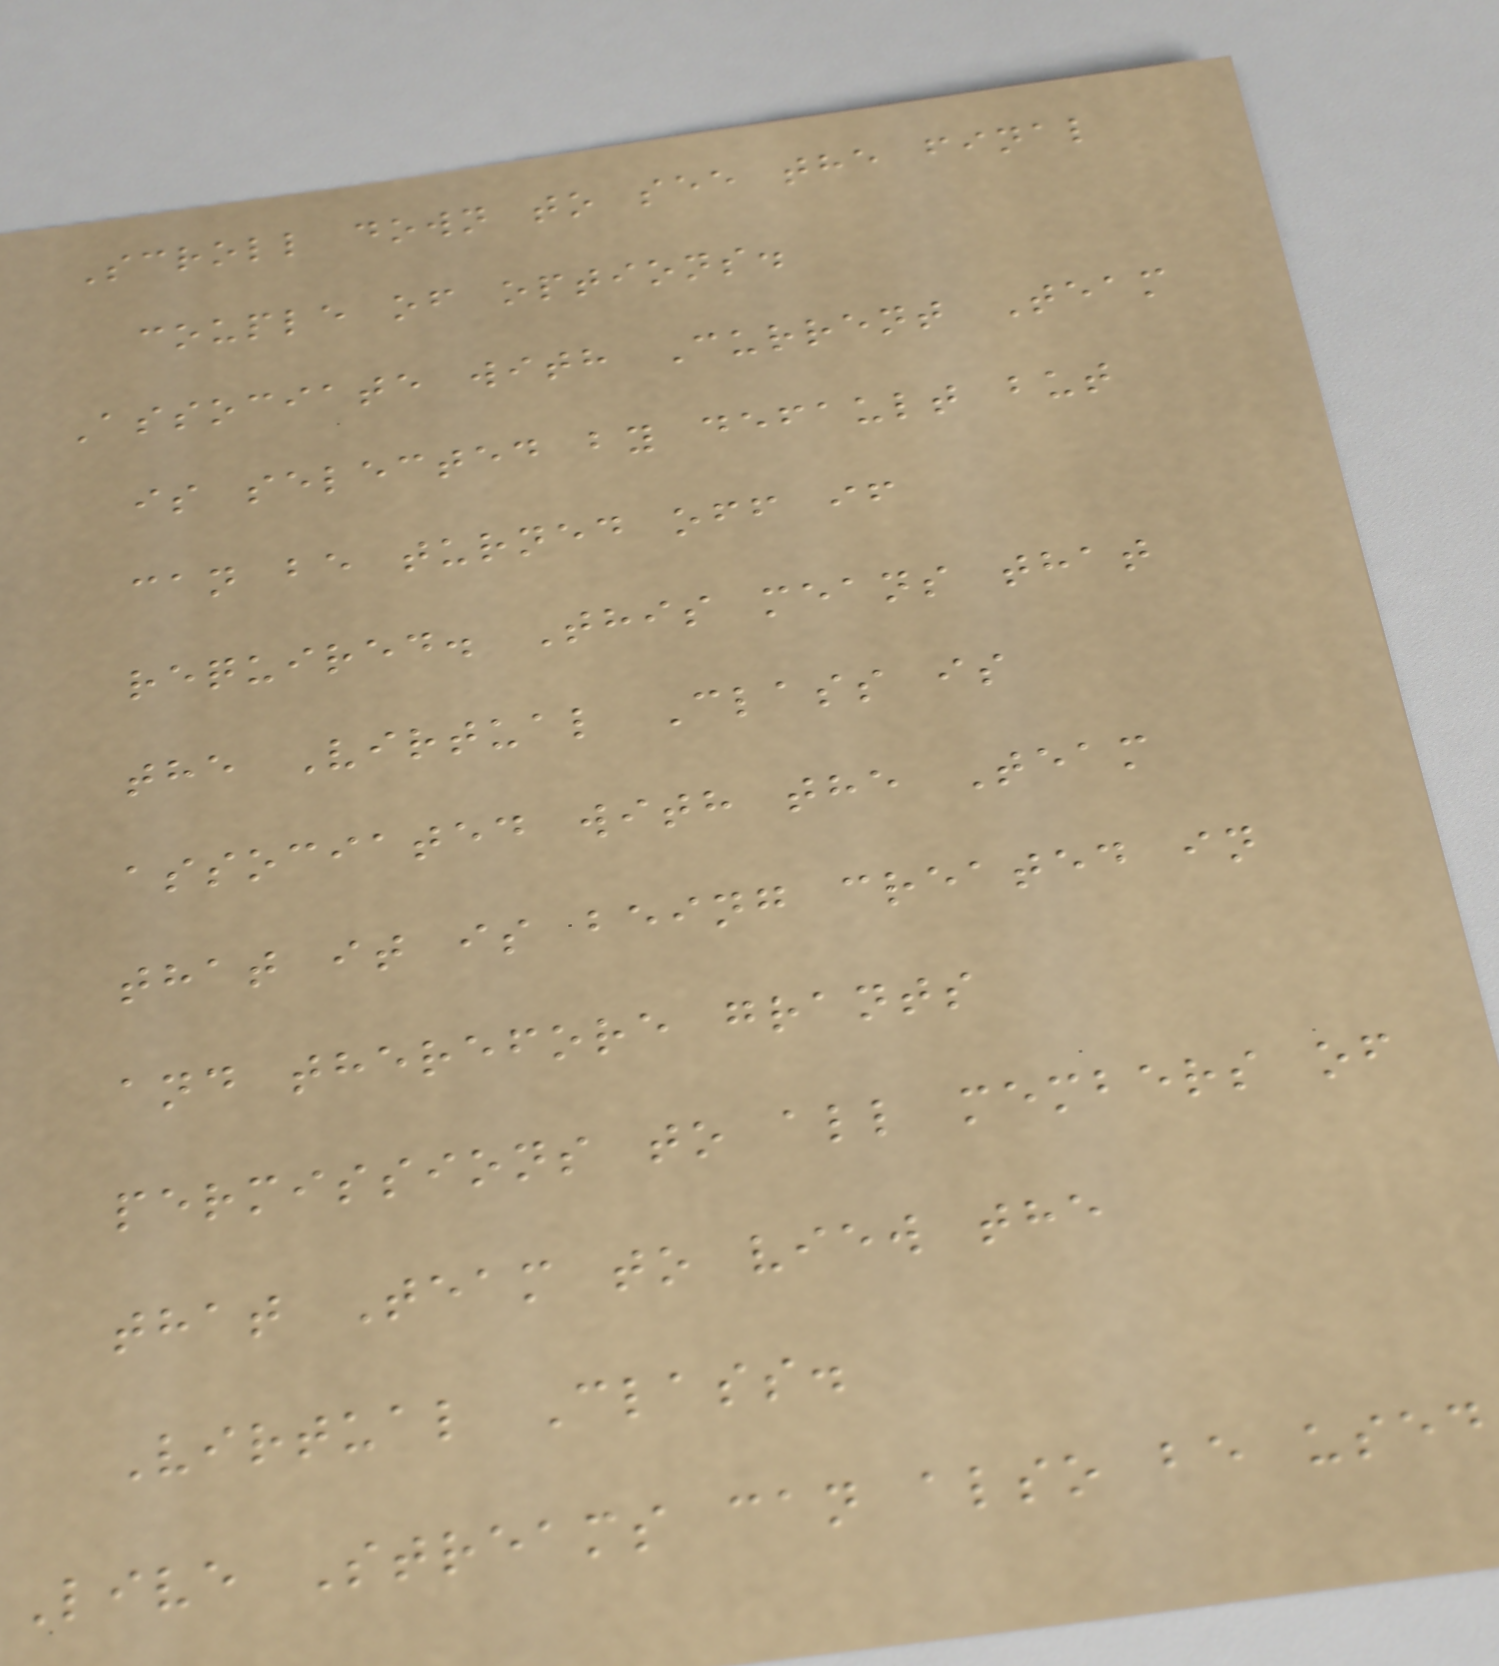Scroll down to see the final
couple of options.
Associate with Current Team
is selected by default but
can be turned off if
required. This means that
the Virtual Class is
associated with the Team
that it is being created in
and therefore grants
permissions to all members of
that Team to view the
Virtual Class.
Live Streams can also be used
